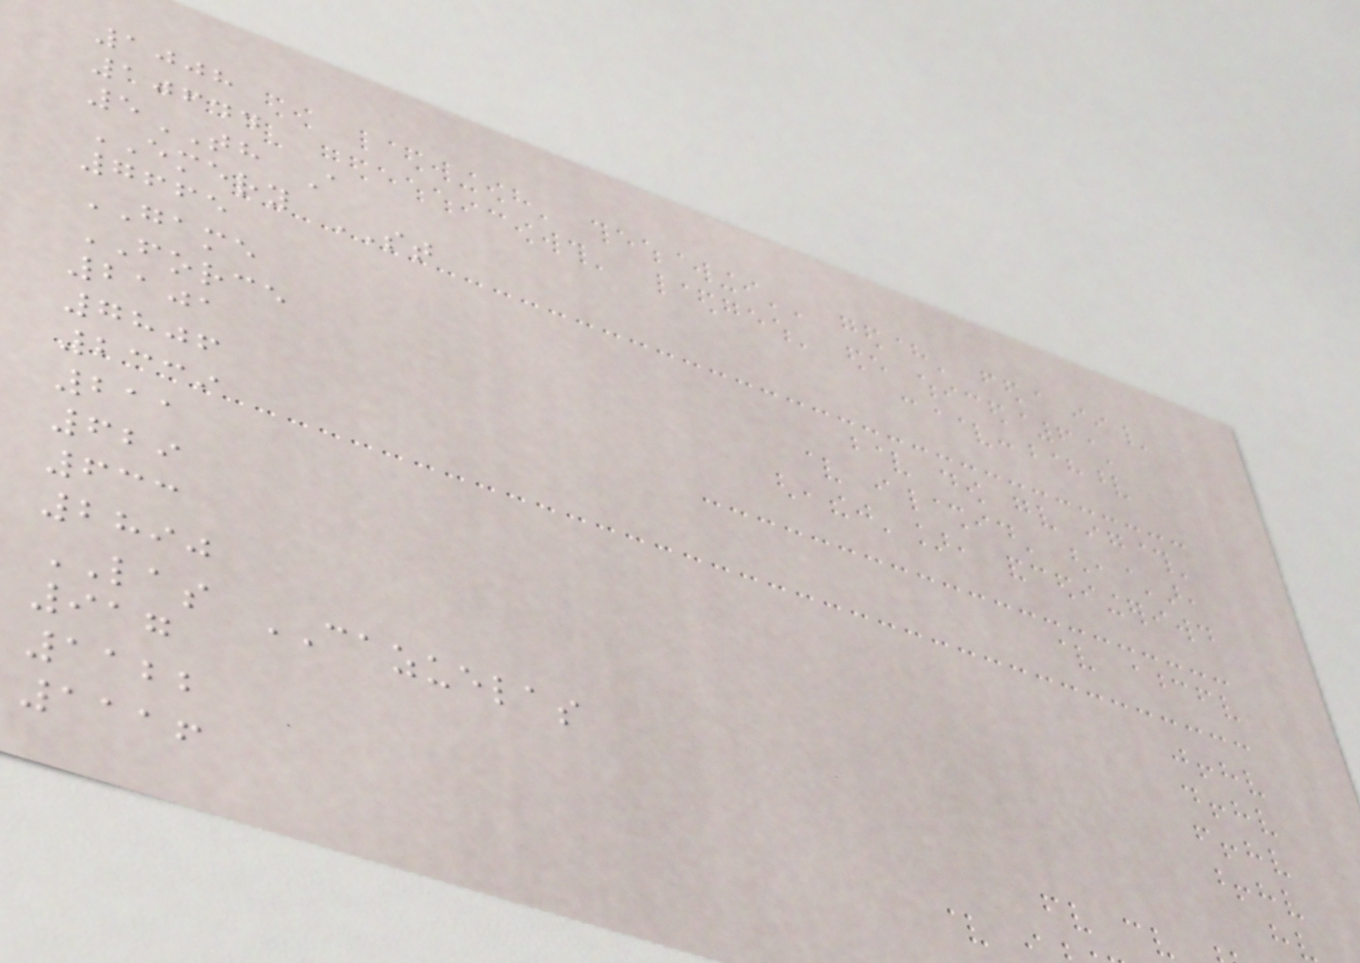1008
10644
5TH A
EMERY ST
7665
GAME
FORCE
2101
7806
2339
211
629
633
2890
LAS CAZUELAS
917
1122
1116
